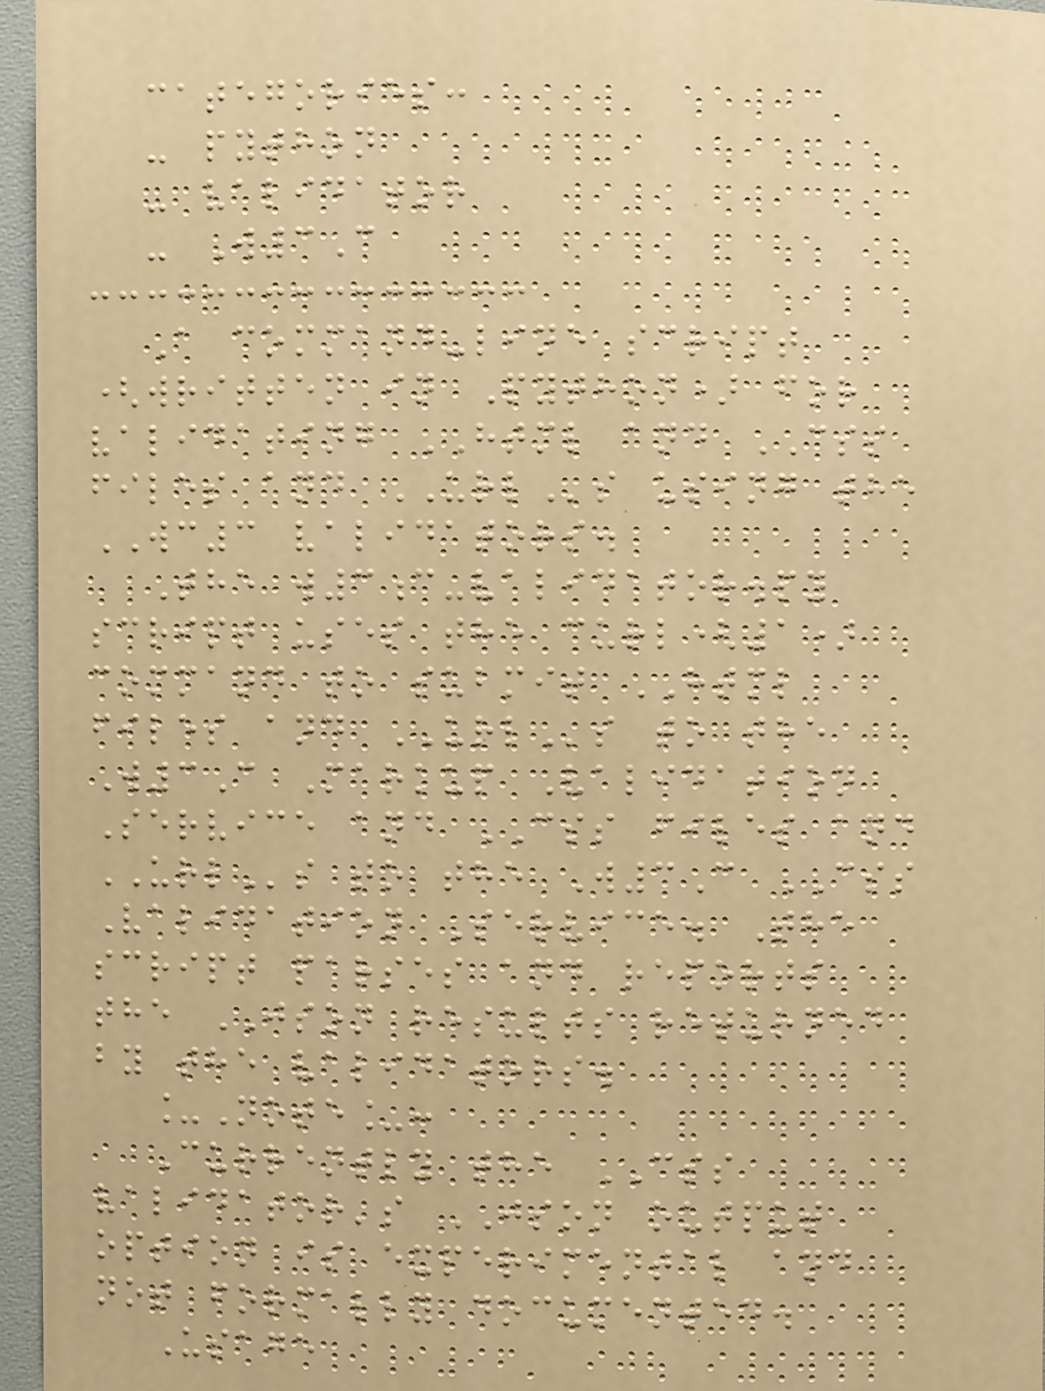categories:
- python
- validator
- W3C
A command-line script
(written in Python) for
validating HTML and CSS
files and URLs using the
WC3 validators.
The w3c-validator.py
script uses the curl(1)
command to submit HTML
files and URLs to the
W3C Markup Validation
Service and CSS files and
URLs to the W3C CSS
Validation Service. The
script parses and reports
the JSON results returned
by the validators.
_Note_:
Currently the CSS
validator's JSON output
option is experimental and
not formally documented.
Usage
